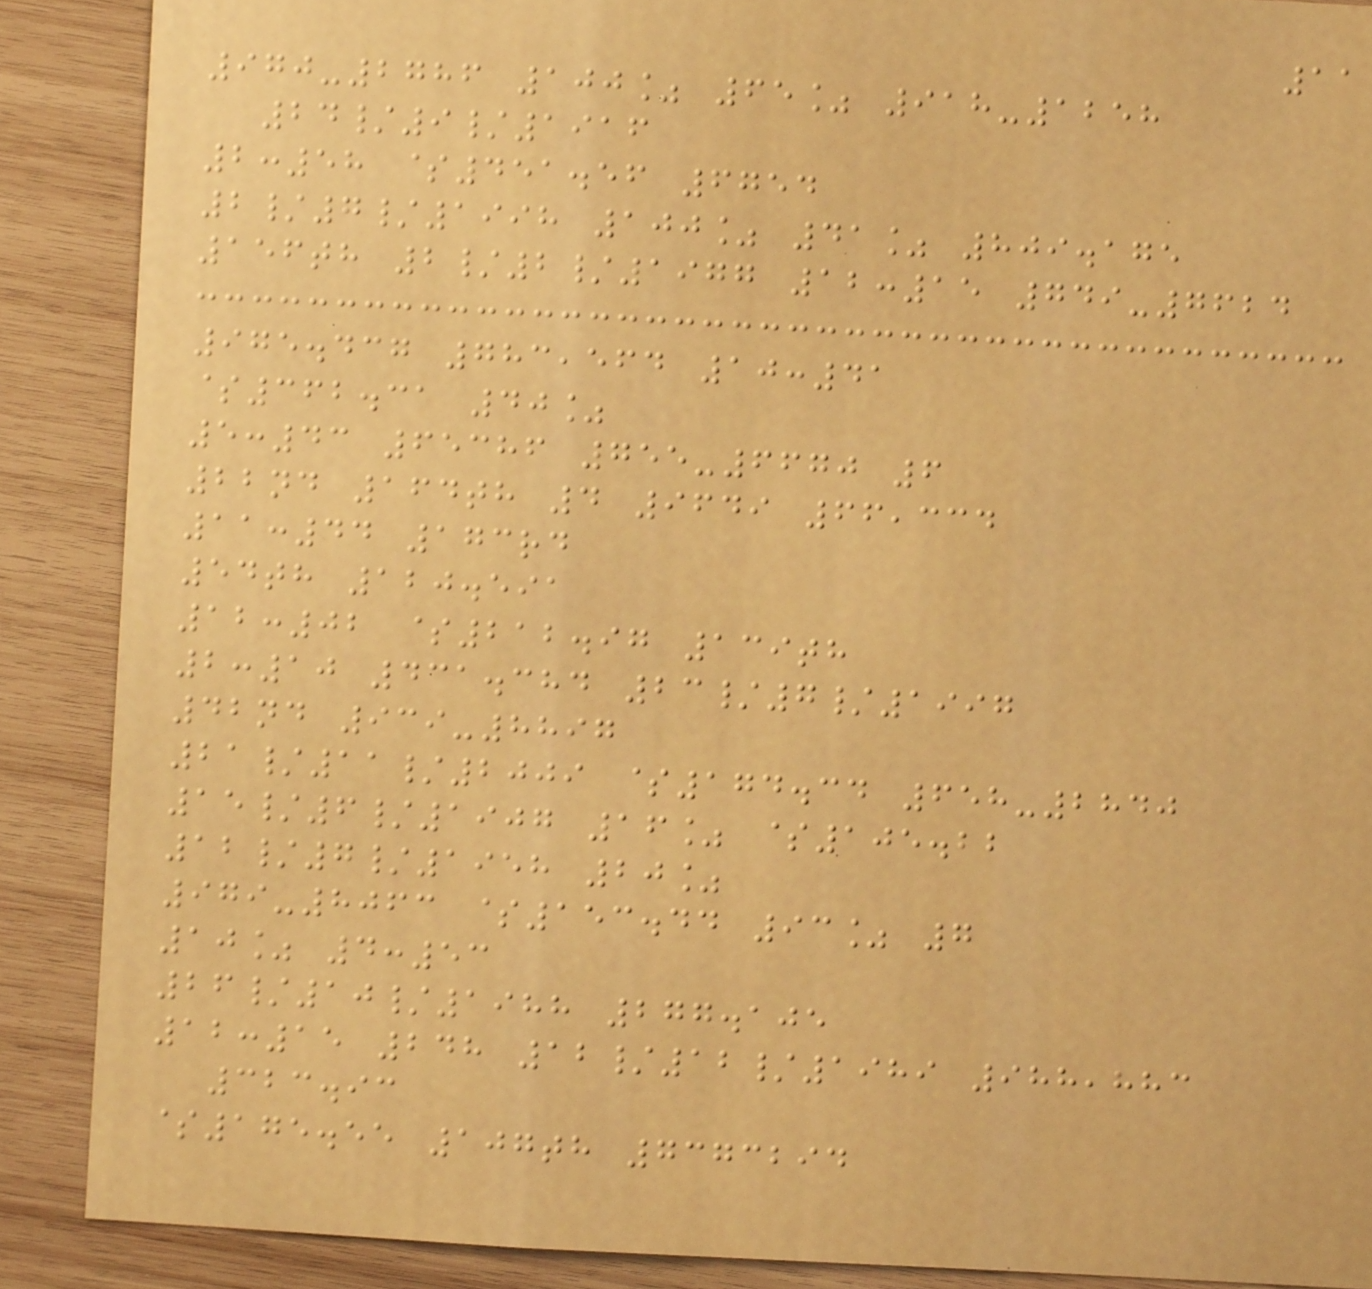11
970-2786 100% 65% 918-1258
24/9/1916
2:58 $451.56 6754
2/7/1998 100% 41% 809.175
156th 2/2/1977 12:15 749-7624
975.437 783,564 10:41
$362.31 40%
5:43 65386 755-6670 6
22nd 164th 4 9649 66,334
11:44 173rd
54th 120.591
12:02 $212.97 139th
2:10 431.384 23/7/1997
42nd 939-8897
21/11/2009 $174.34 658-2840
15/6/1907 16% $105.22
12/7/1958 20%
979-8063 $153.44 93% 7
10% 4:53
26/10/1988 277.105
12:15 248 12/12/1989 988,883
323.93
$175.55 107th 7373294
